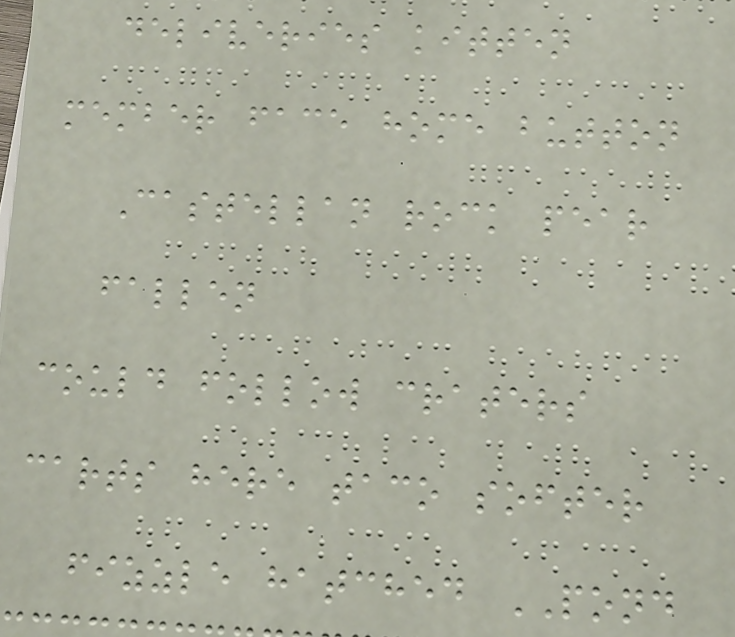deliveries kitten
member face home button
Castellan rock pear
fallen
could follow craters
carts here taco softer
fizzle hatched POND
